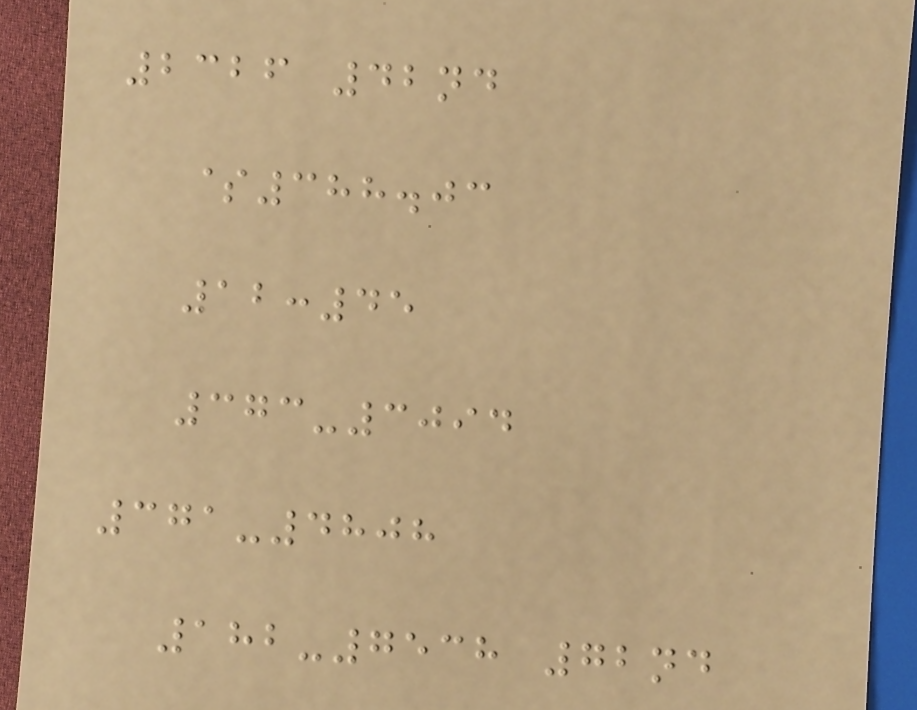2326 42nd
$388.03
12:45
373-3094
371-4808
182-7538 72nd
